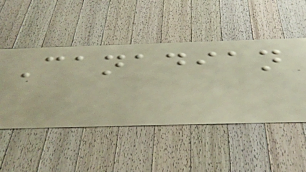Canadian
